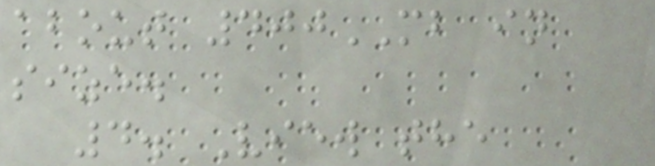about 400MB in
size.
4. View the
